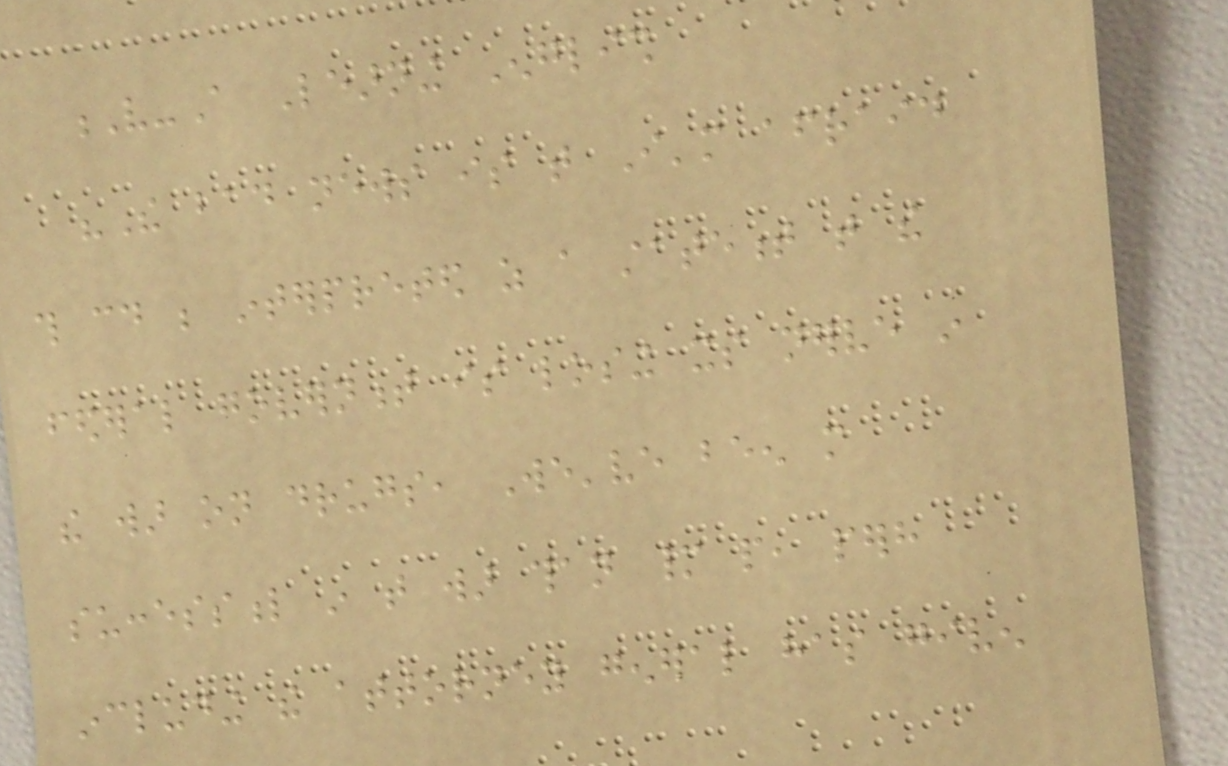V-A Learning English
"The bad news is that I'm afraid
this could be interpreted as a statement that the
federal government is losing its nerve in
the war on drugs, We've been more
successful in that war than many people, perhaps
including the attorney general has given
